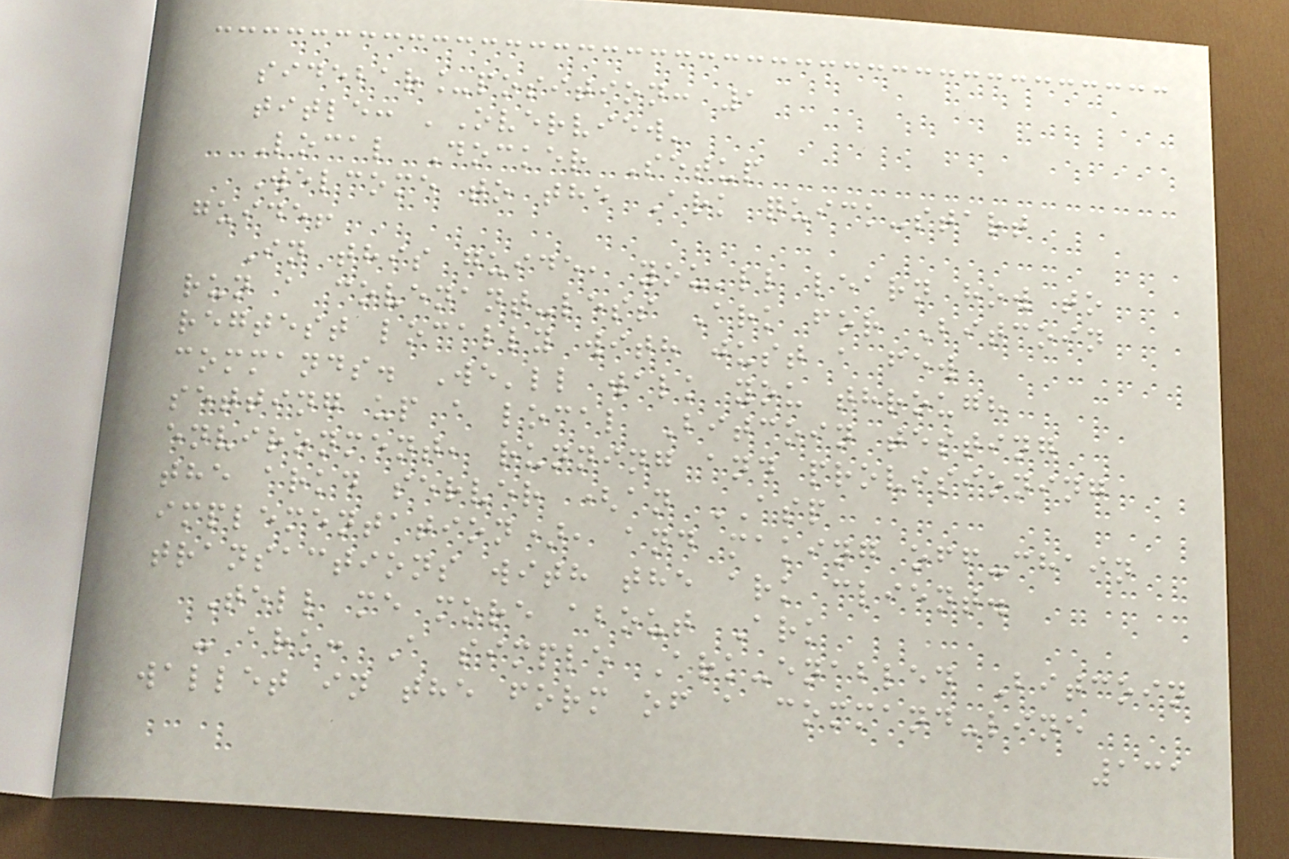sidebar_position: 1
title: 'Overview'
Local Docker Setup
Welcome to the Ark quick-start
guide!
In this guide, you'll learn how to
run a covenant-less Ark for Bitcoin
regtest locally with just a few
commands. We'll walk you through
setting up a local Bitcoin testing
environment, running and provisioning
the arkd server (an ASP
implementation), and making off-chain
transactions with the ark client.
Tell me more about Ark
- ark: A simple Ark-enabled Bitcoin
wallet in the form of a command-line
131
